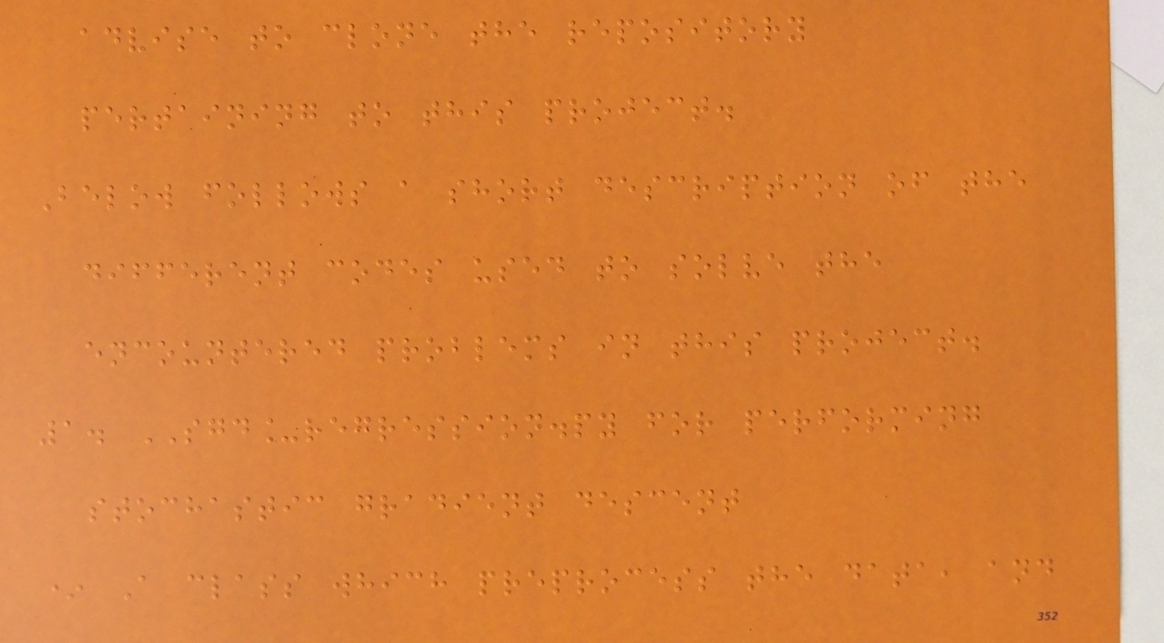advise to clone the repository
pertaining to this project.
Below follows a short description of the
different codes used to solve the
encountered problems in this project.
1. SGD_regression.py for performing
stochastic gradient descent
* A class which preprocess the data, and
